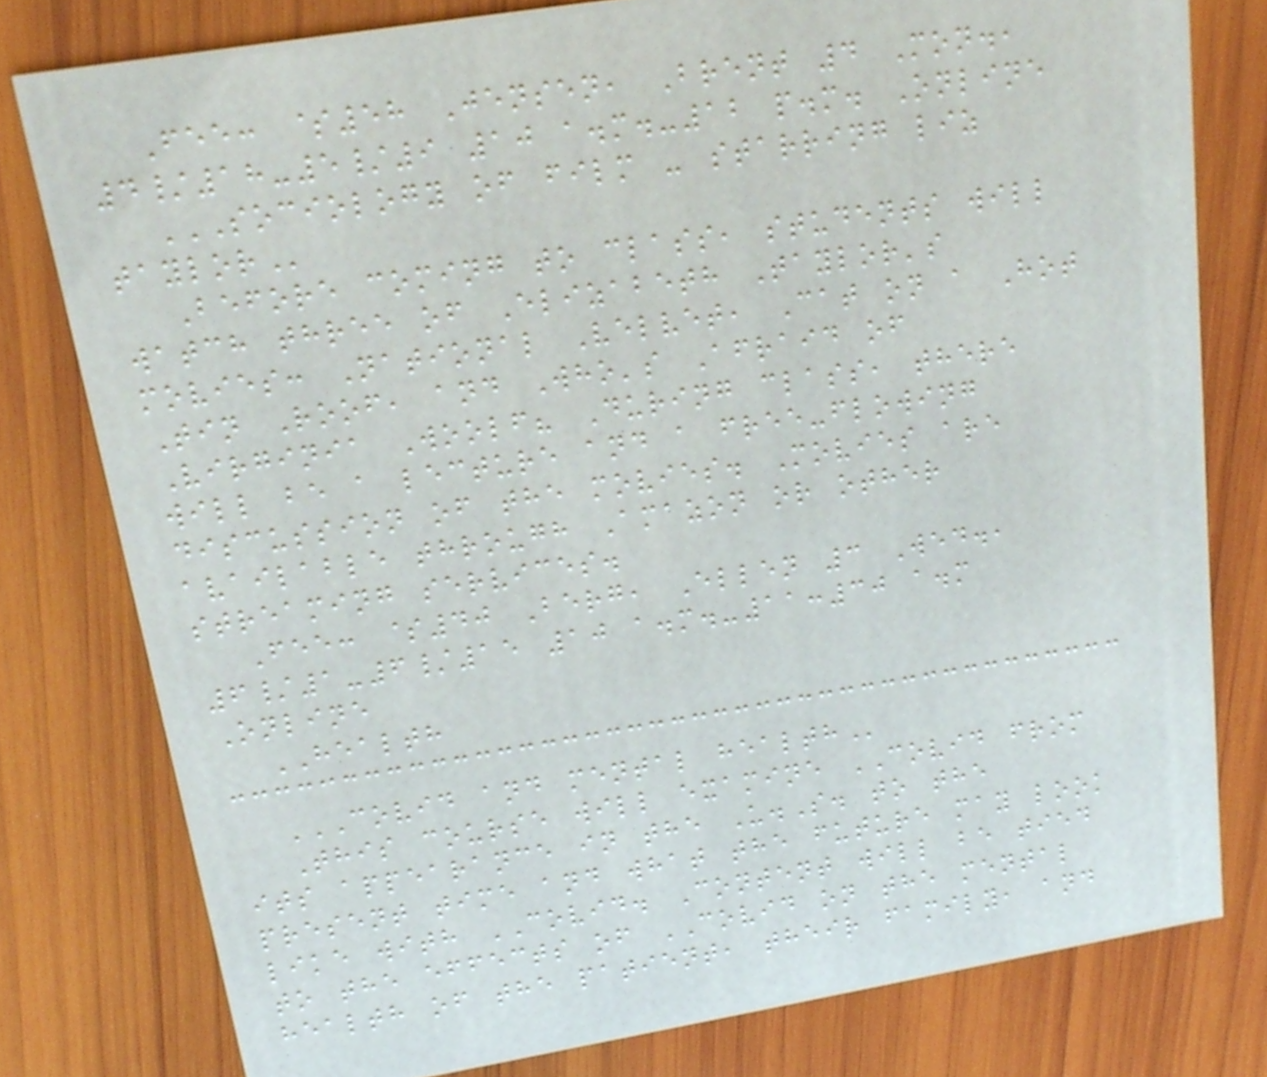Fee: $58 Jensen, Brent 4 Mon.,
4/18-5/9 10 a.m.-12 p.m. Online
SOCIOLOGY OF FILM - STARRING LIZ
TAYLOR
Before coming to class, students will
watch three of Elizabeth Taylor's
movies: National Velvet, Cat on a Hot
Tin Roof, and Who's Afraid of
Virginia Woolf? During class, there
will be a lecture and a free-flowing
discussion of the movies. Movies are
available through Amazon or other
streaming services.
Fee: $40 Berg, Ellen 3 Wed.,
6/1-6/15 10 a.m.-11:30 a.m
Online
HEALTH
COVID AND MENTAL HEALTH
This course will examine COVID from
its appearance in the U.S. to the
present time and what the future may look
like with COVID. Content will be tied
to the effects of COVID on the mental
health of the patient, their family, and
